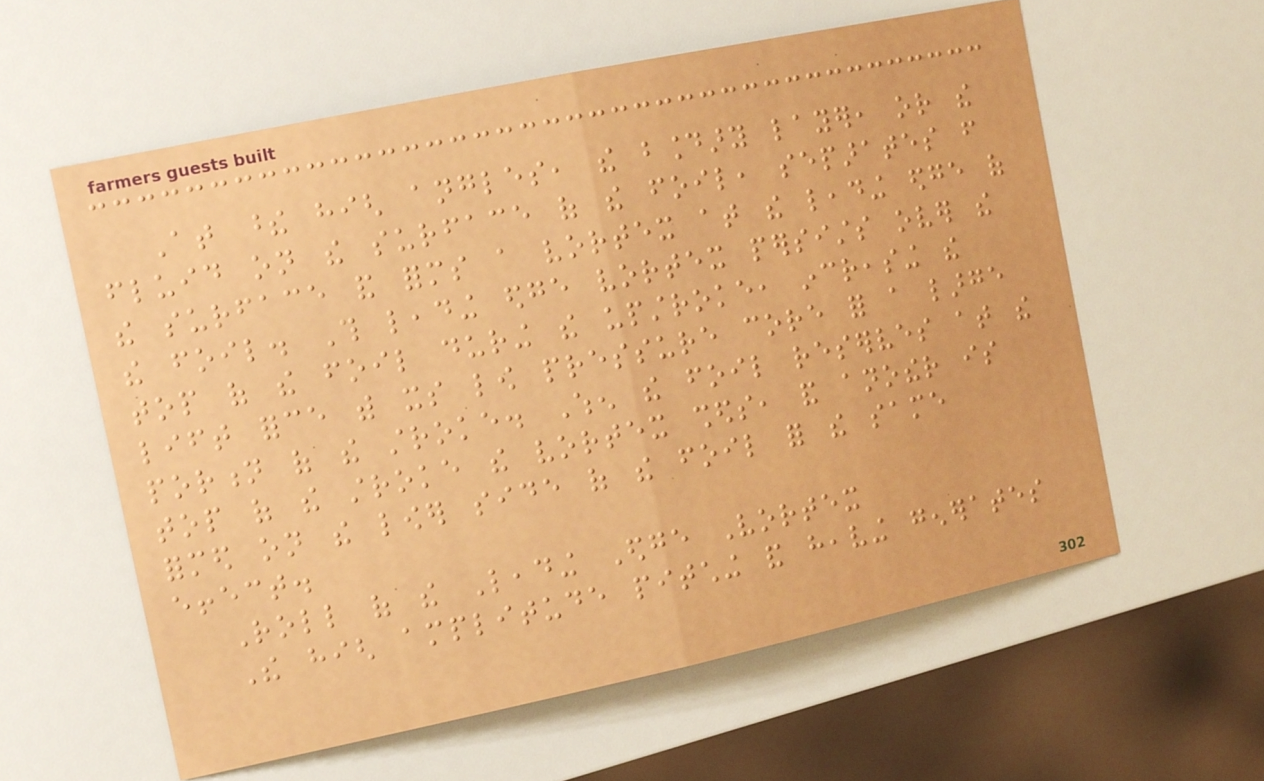At these high angles, the boundary layer, or the
fluid on the surface of the foil, separates from
the surface and forms a vortex at the leading edge of
the foil. This leading edge vortex persists over the
top of the foil during the upstroke, increasing the
lift force with its low pressure core for a large
portion of the stroke. When the foil reserves at the
top of the stroke the vortex sheds, and another is
formed on the lower side of the foil for the same
effect.
Roll of the Leading Edge Vortex
The high amplitude pitching and heaving generates
